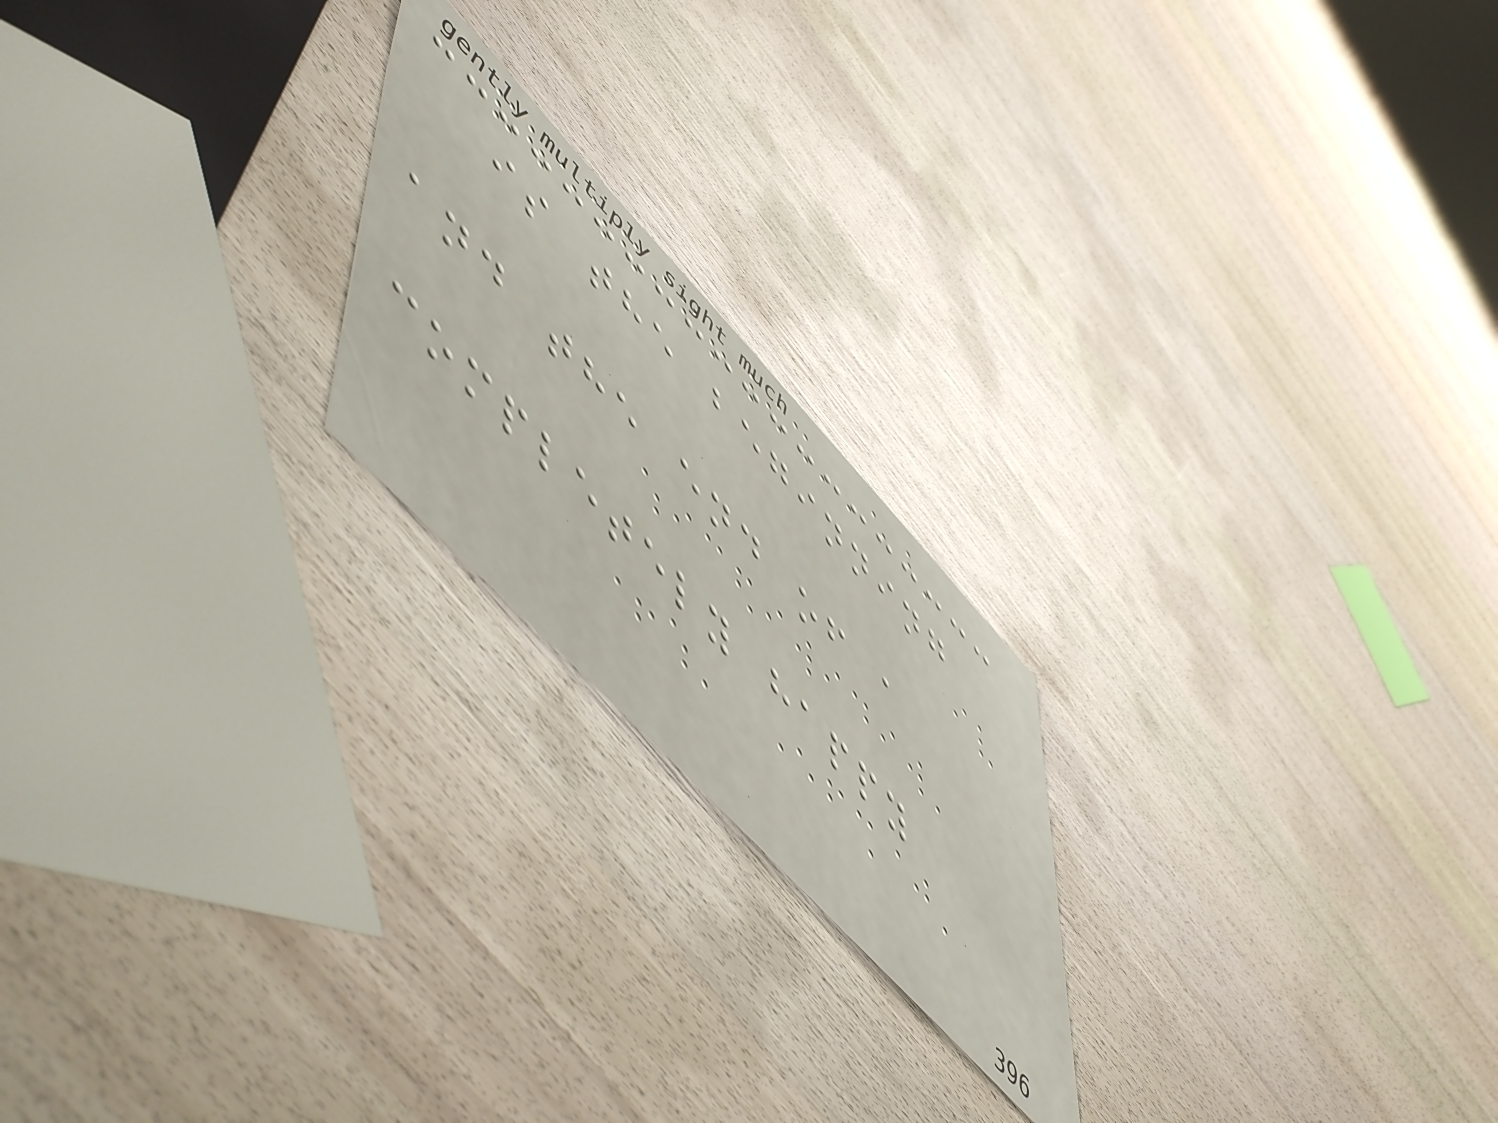is the beginning
and the end of a
completely happy
